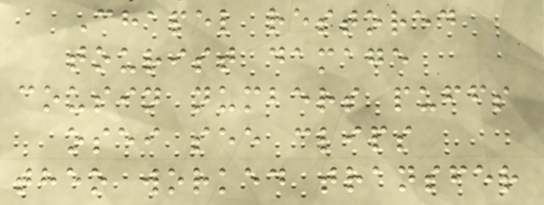Chapel restored
tourist damage
cousin numbers puffs
osei see clips
theo worked transfer
